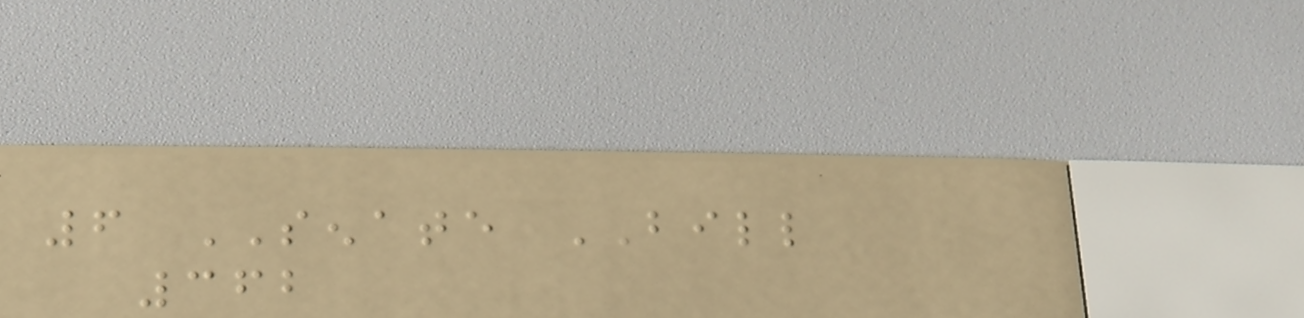6 SENATE BILL
362
